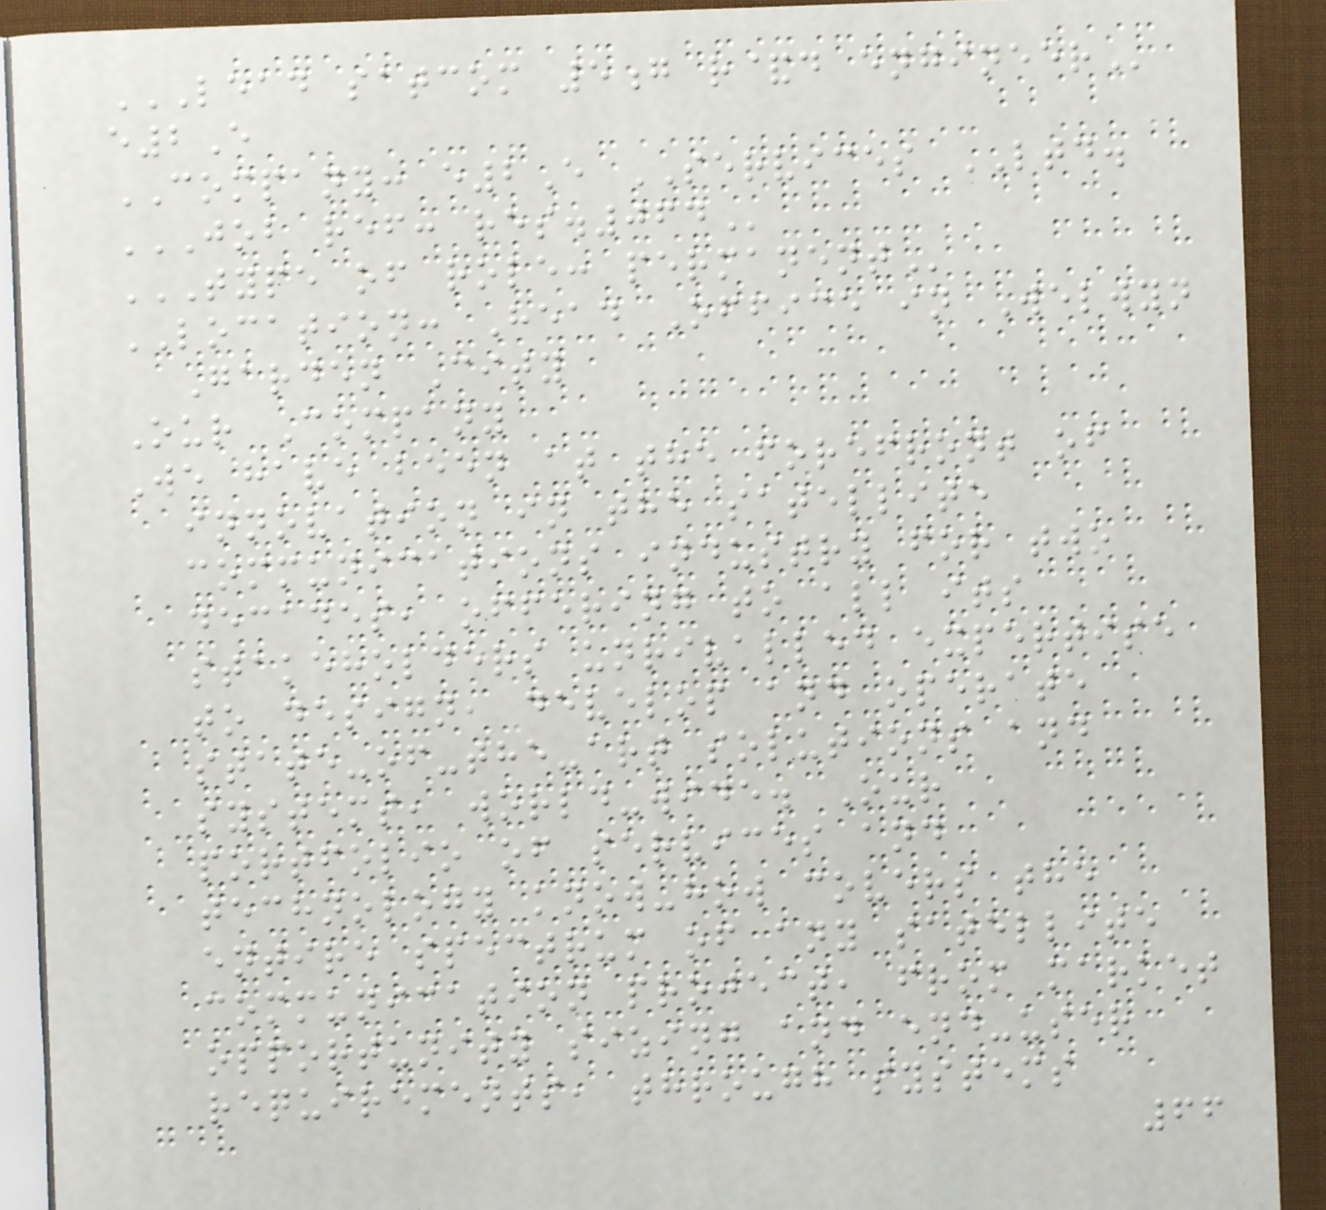LEAD SATCOM 5G R&D ENGINEER
e2E
COMPANY: e2E SERVICES LTD.
JOB REF: RES.064
TYPE OF ROLE: PERMANENT
LOCATION: Head Office in Welwyn
Garden City
Our Company
We have been at the forefront of
innovation in the satellite
communications industry for two
decades, offering to all its
stakeholders unrivalled expertise
to design, develop and operate
state-of-the-art solutions and
systems, world-wide. Our
portfolio of services and
technology know-how covers the
entire spectrum of any satellite
communication project, from market
opportunity sizing and end-user
requirements, through systems
66
